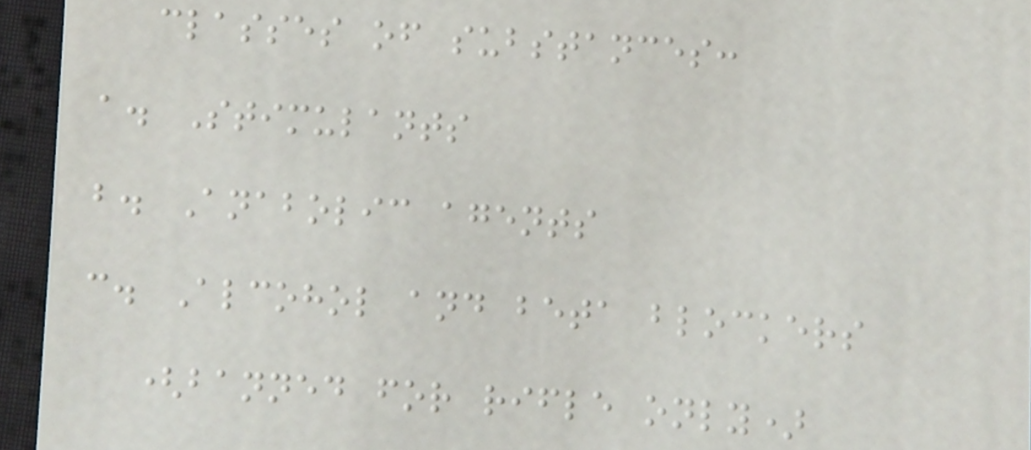classes of substances:
a. Stimulants
b. Anabolic agents
c. Alcohol and beta blockers
(banned for rifle only)
